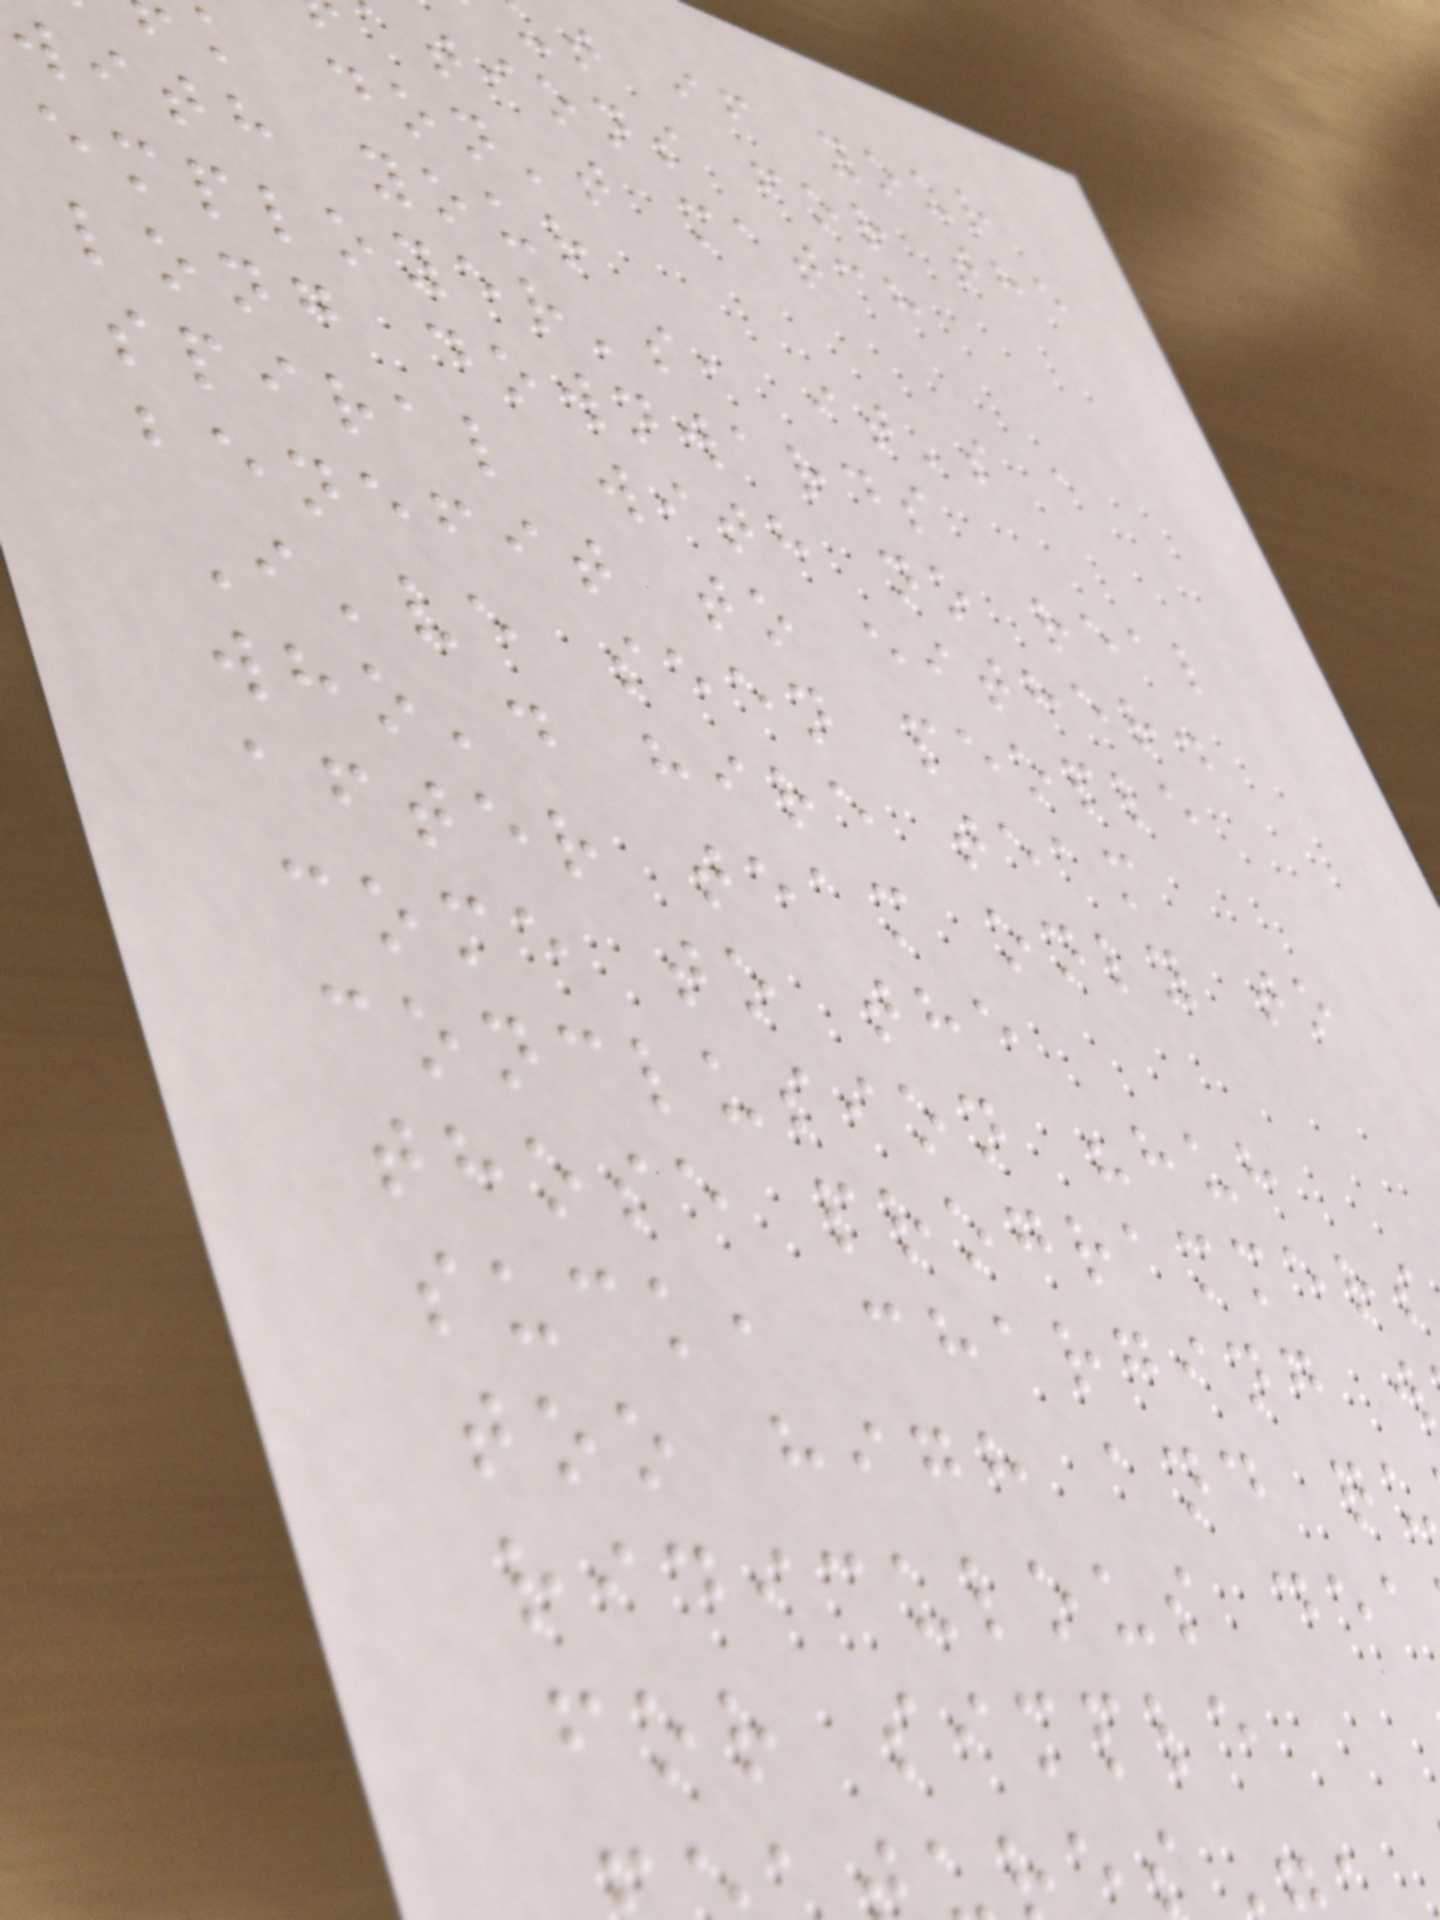t if your
tions for the
k don't match
with your
employer's, it's a
long downwards
spiral with no real
benefit to either.
I've seen people
who'd hire team
after team only to
come to the
conclusion "huh
those programmers
suck, charging w
too high and qu
ridiculous dea
for simple
es",
